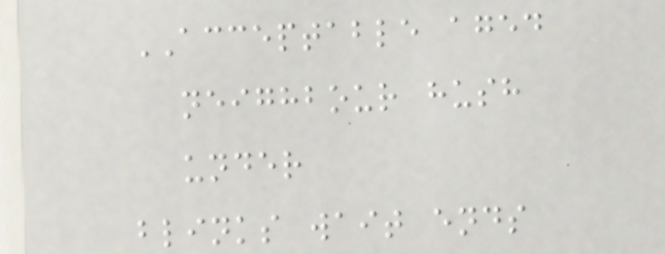ACCEPTABLE aged
neighbour hush
under
blinks wait ends
